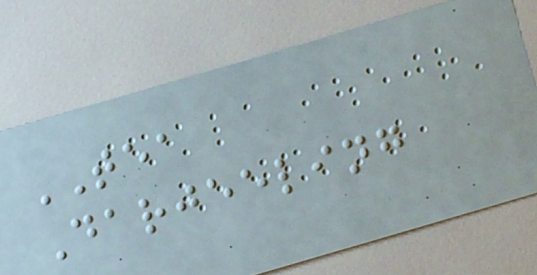TEA
Darjeeling
